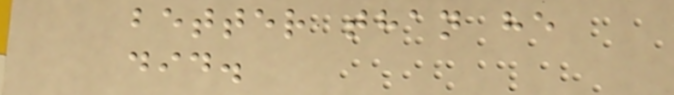better than he
did.
